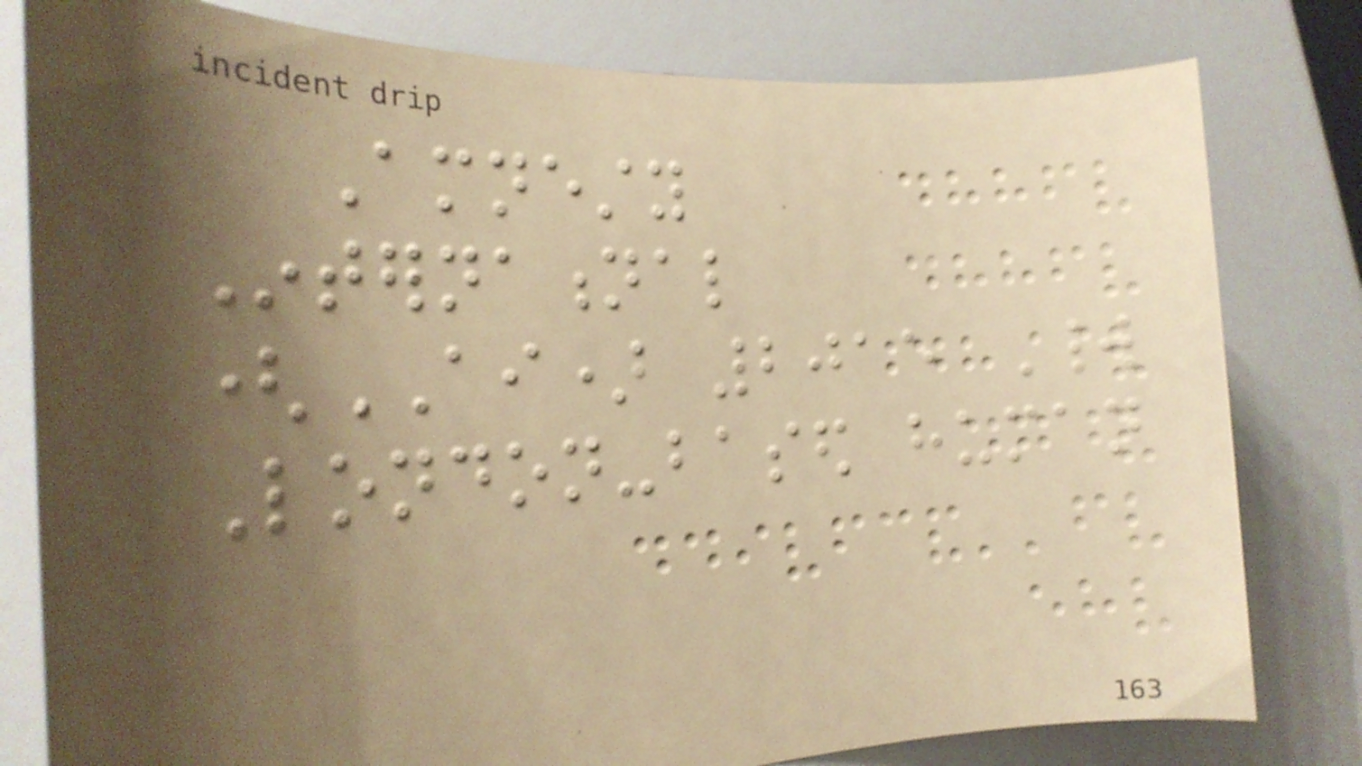Amnesty
International
(AI) 2015 World
London-based human
